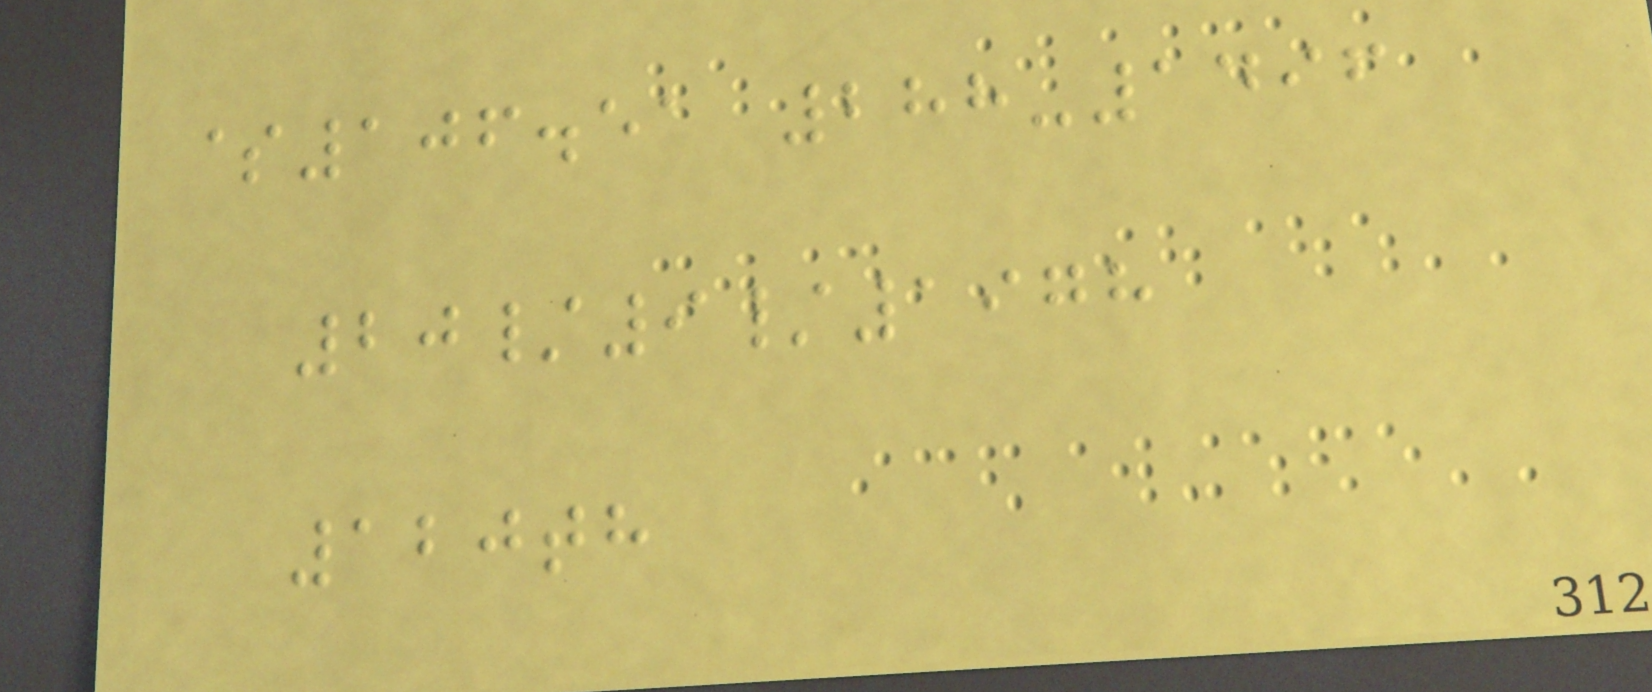$106.51 288-1496
20/9/1978
120th
